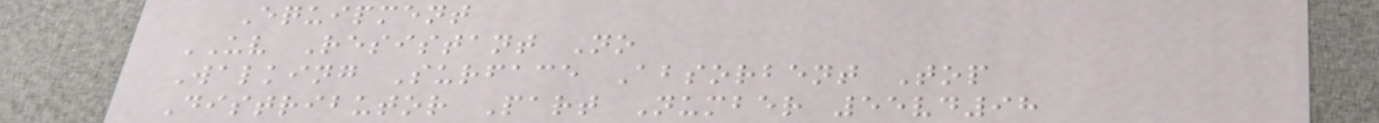Equipment
UV Resistant No
Walking Surface Absorbent Top
Distributor Part Number 55vd98
